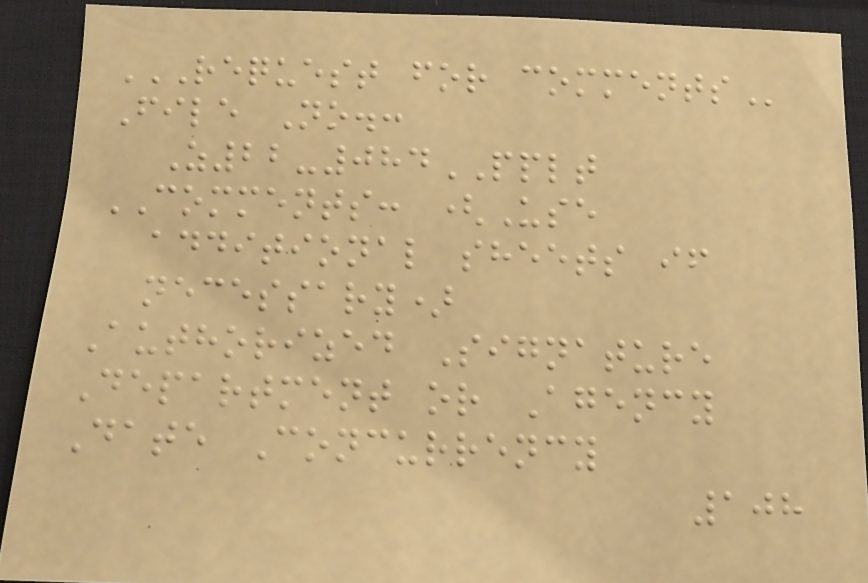REQUEST FOR COMMENTS
File No.:
Z22-084PPLT
COMMENTS: (Use
additional sheets if
necessary)
Authorized Signature
Department or Agency
Date Concurrency
108
